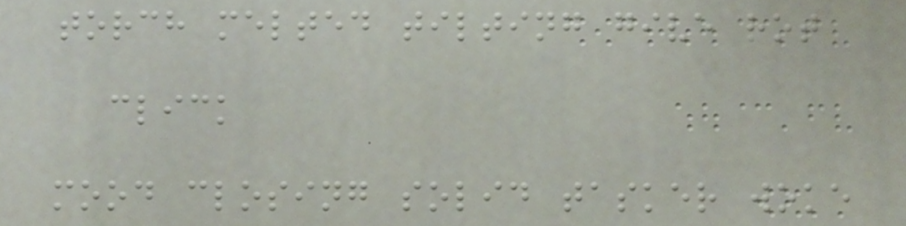torch melted tilting give rot
click
mood closing solid tasker woke
